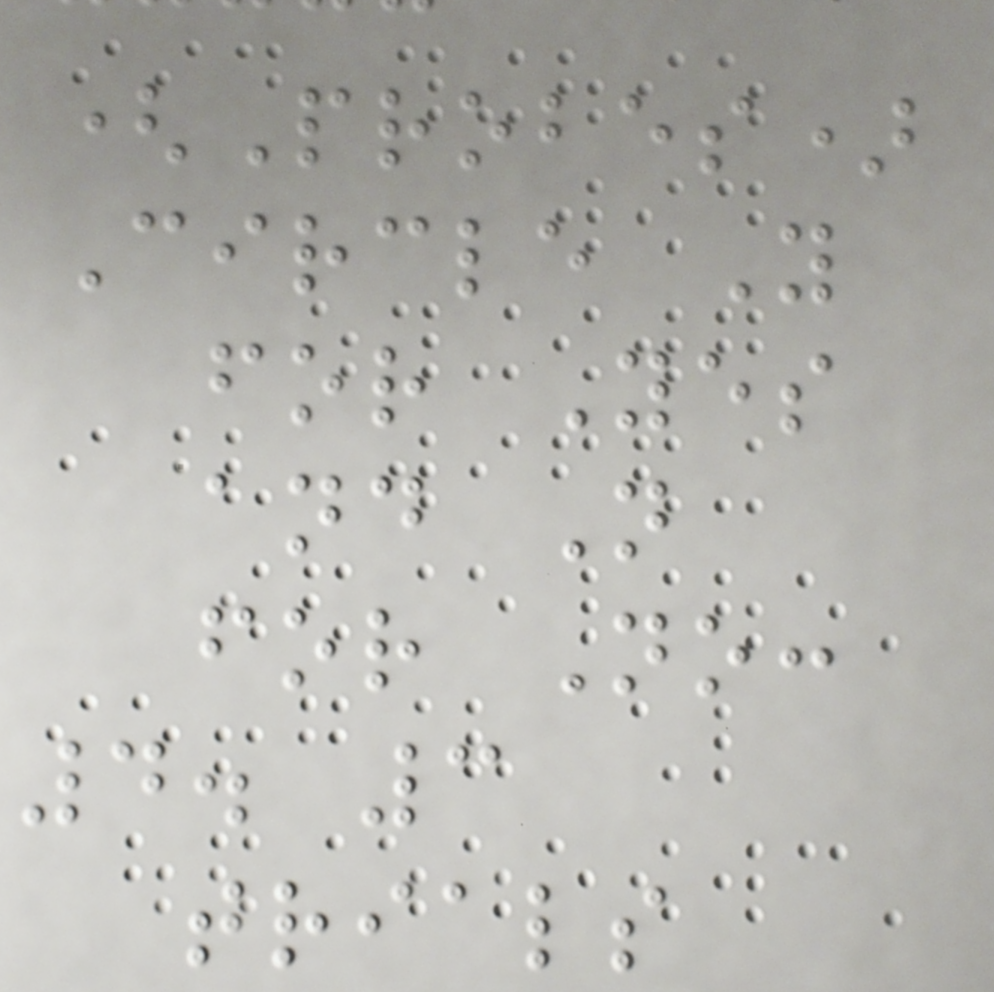(Probes)
Circle Y
for Yes
and N
for No:
4. 3
trials
